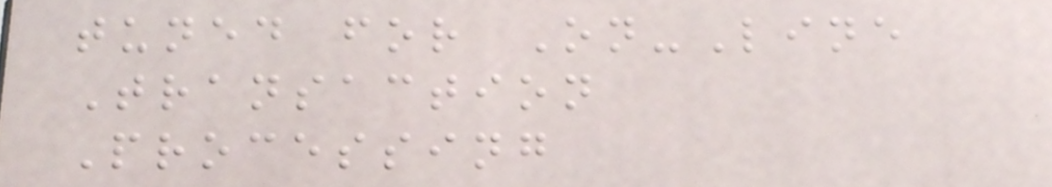tuned for On-Line
Transaction
Processing
